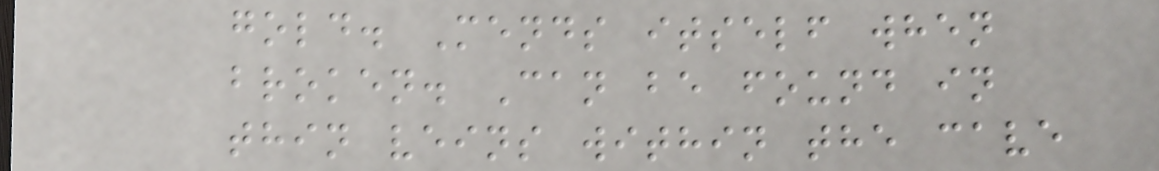gold. Mends itself when
broken. Can be found in
thin veins within the cave
